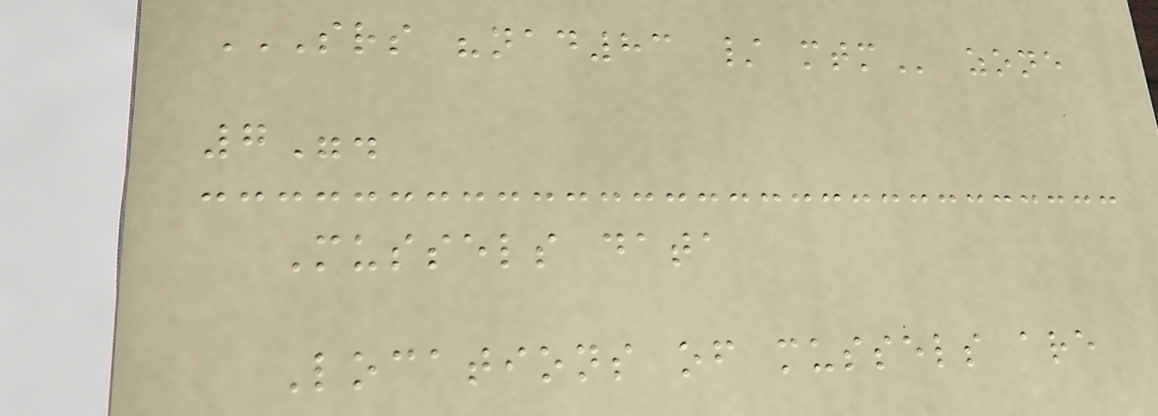SRS "NAD83 / MTM zone
7".
Mussels data
Locations of mussels are
